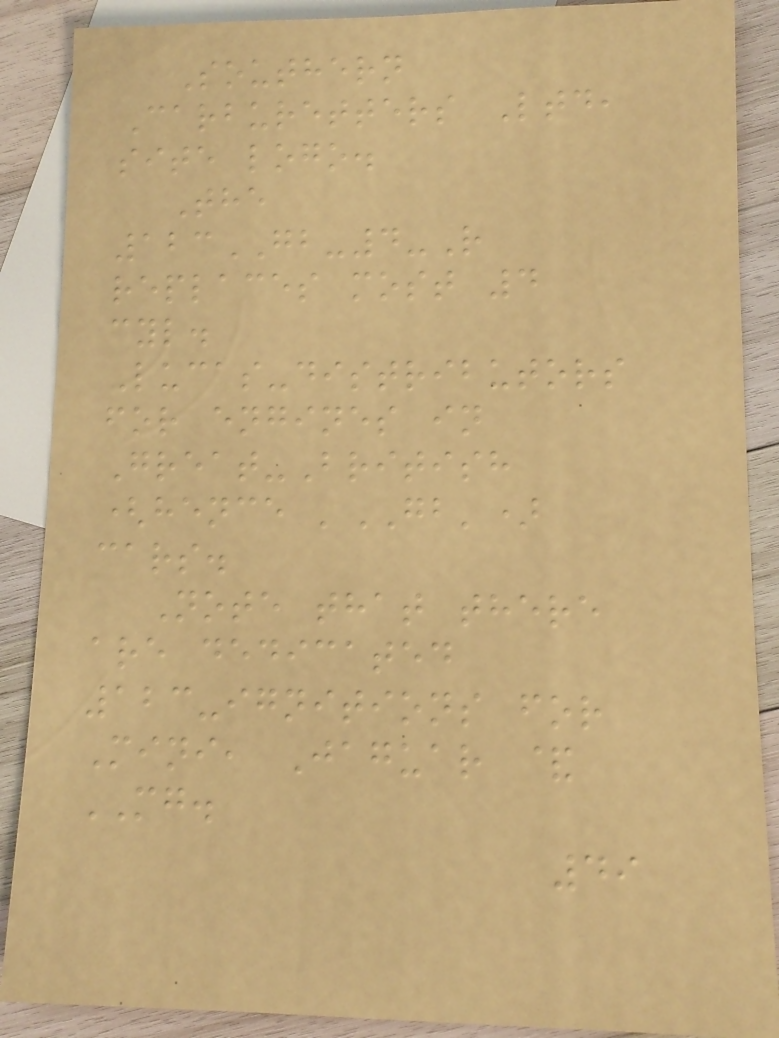Southern
Carburetters Ltd,
site logo.
The
123GB-4-R
replaces most 4
cyl.
Lucas-distributors
for engines in
Great-British
(hence 'GB')
cars.
Note that there
are dedicated
123-ignitions for
Mini, Jaguar &
MG.
49
